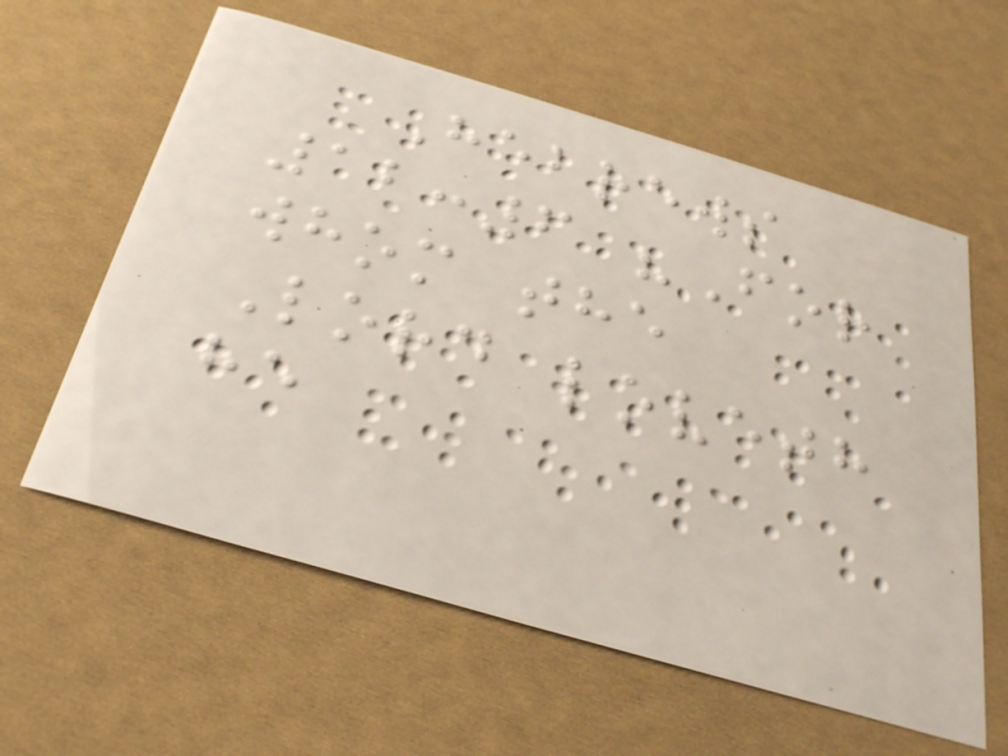Hebrews
12:6 "For
whom the
Lord loveth
he
